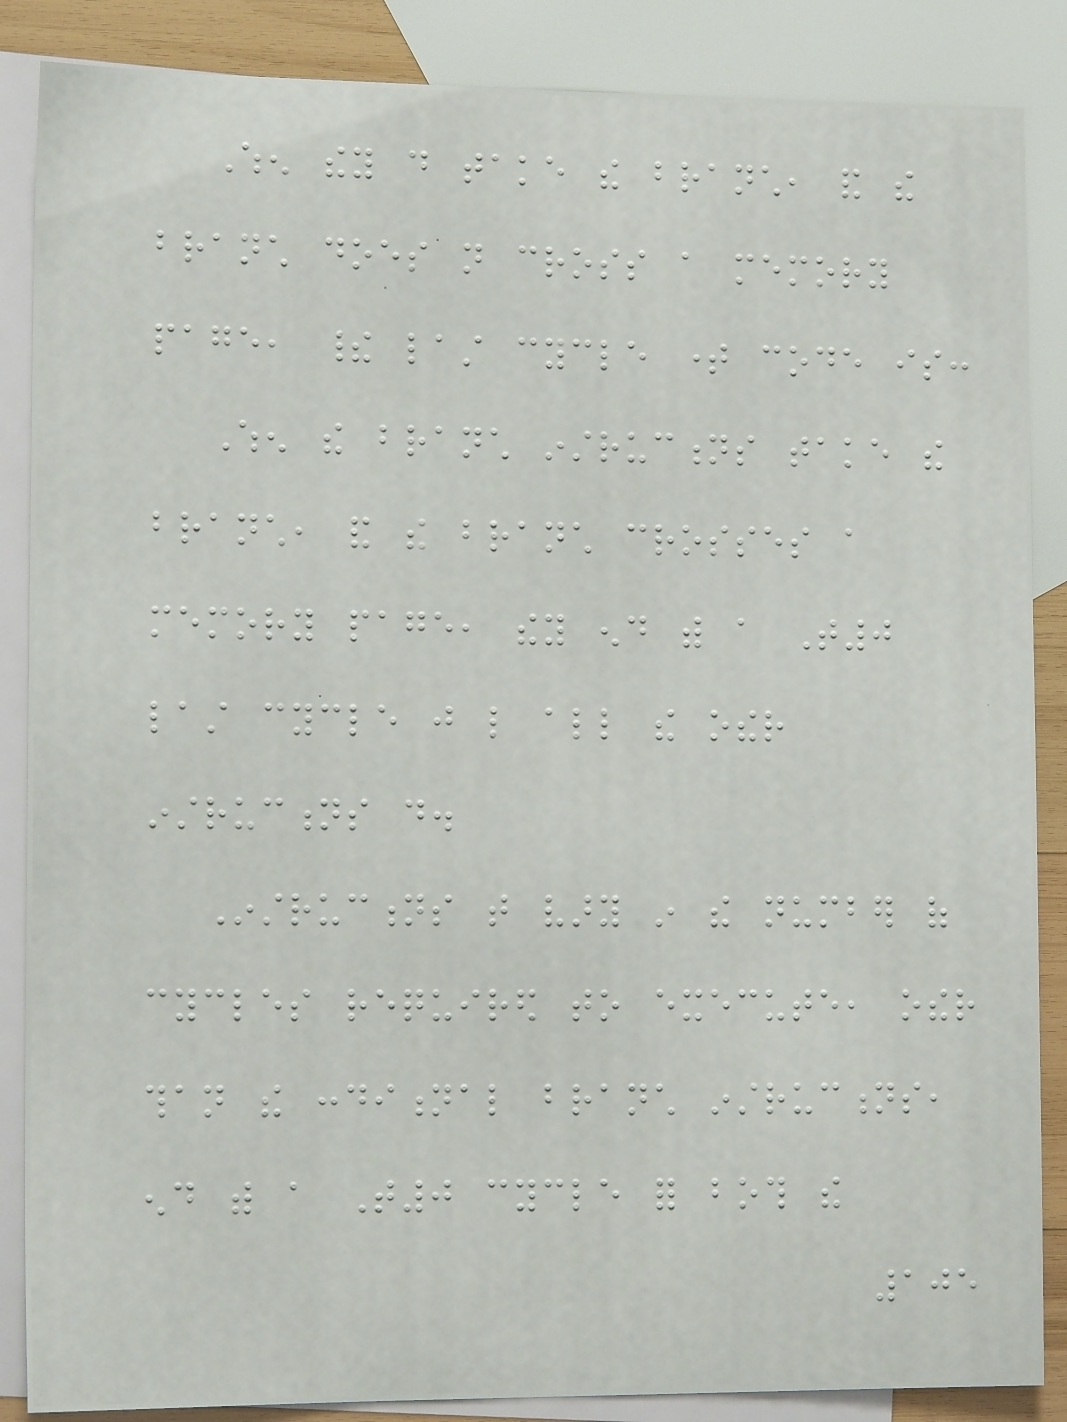When they do take the branch, and the
branch does not cross a memory
page, their last cycle time code is:
When the branch instructions take the
branch, and the branch crosses a
memory page, they end with a T0
last cycle just like all the other
instructions do.
Instructions that vary in the number of
cycles required to execute, other
than the conditional branch instructions,
end with a T0 cycle for both the
105
